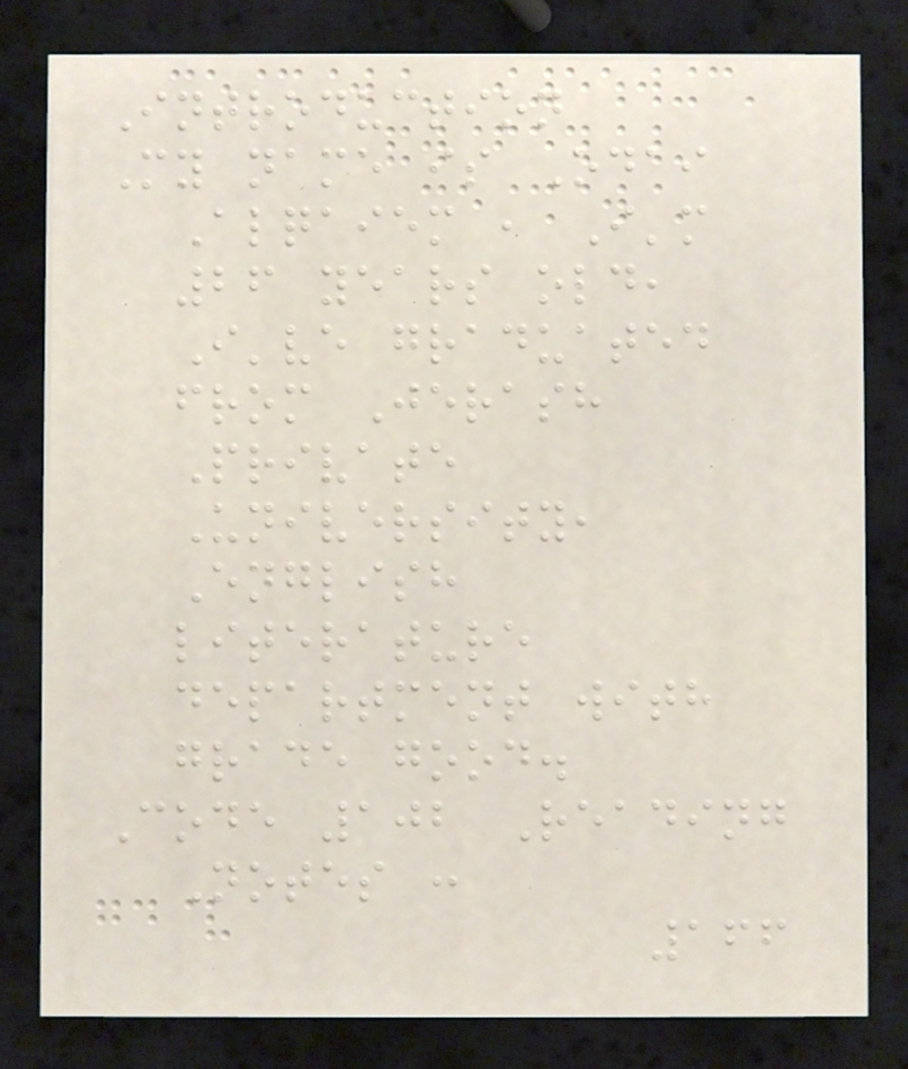Introduction
My name is Odai
Alqaiem , I'm
26 years old,
I've graduated
from Jerash
Private
University,
English
literature
department with
grade good.
Code 102 Reading
Notes :
166
